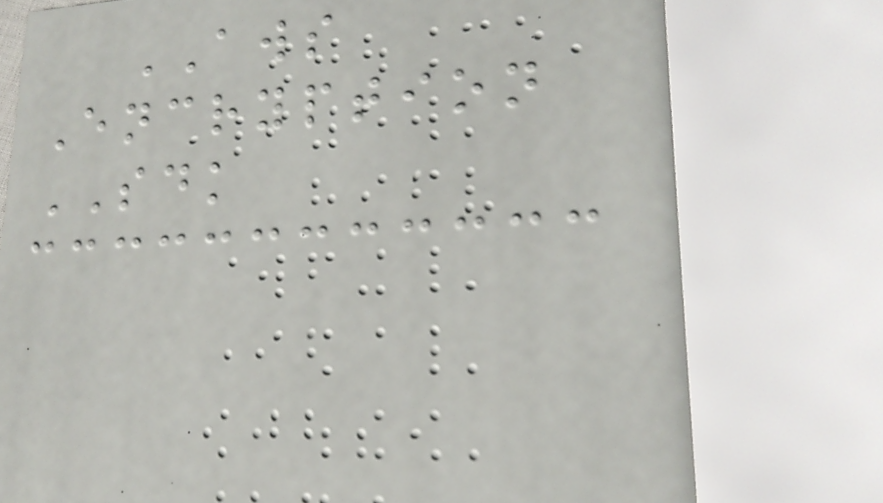AWS
Encryption
SDK
